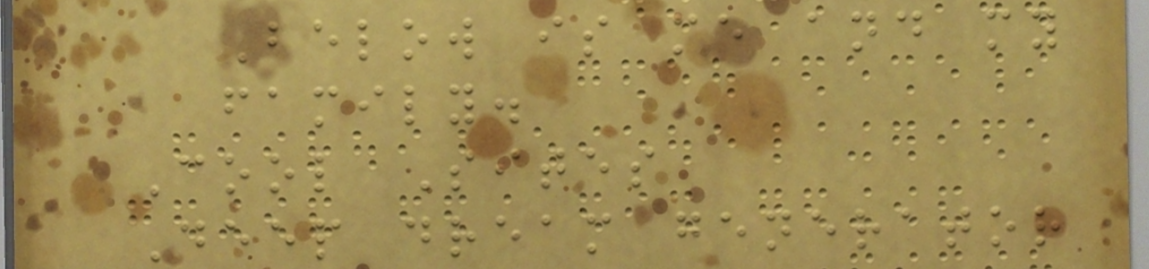Below is me and my
family.
Cool Sites
Deep dream generator
